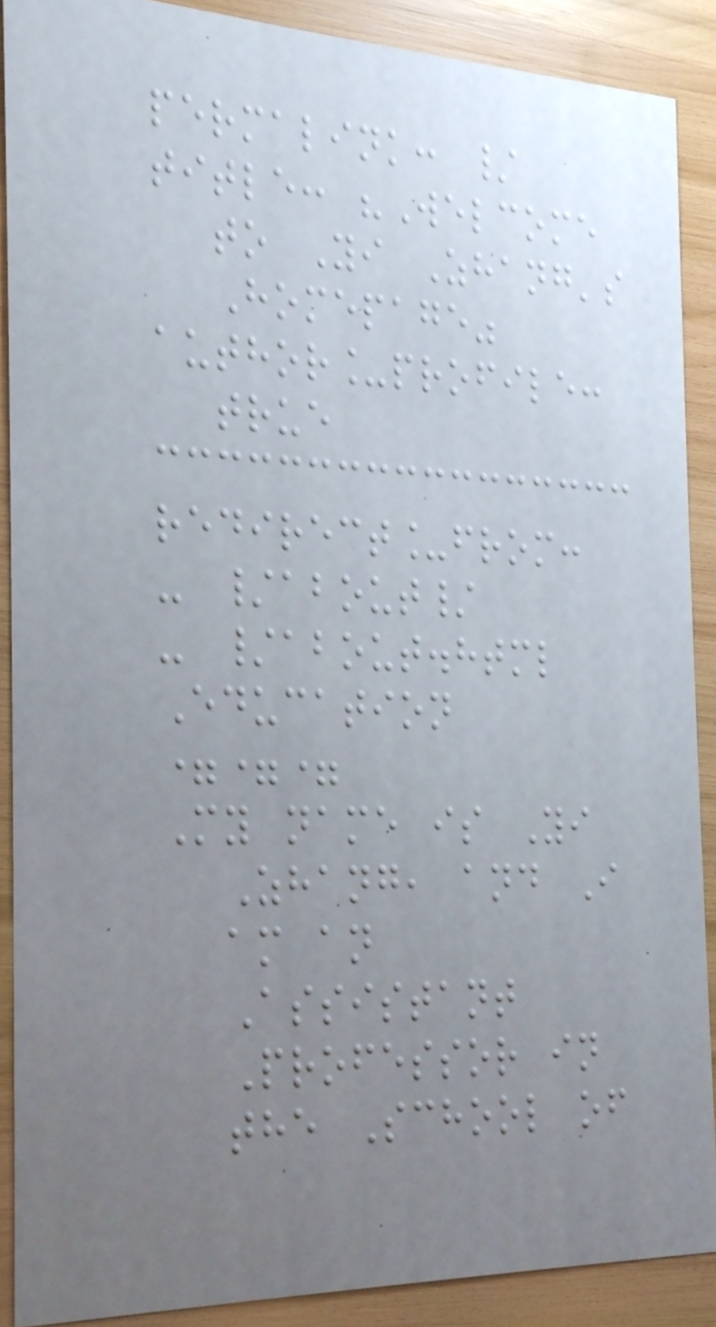permalink: /
title: "Welcome
to Yi Zhang's
Homepage"
author_profile:
true
redirect_from:
- /about/
- /about.html
Education
===
My name is Yi
Zhang, and I
am an
Assistant
Professor in
the School of
